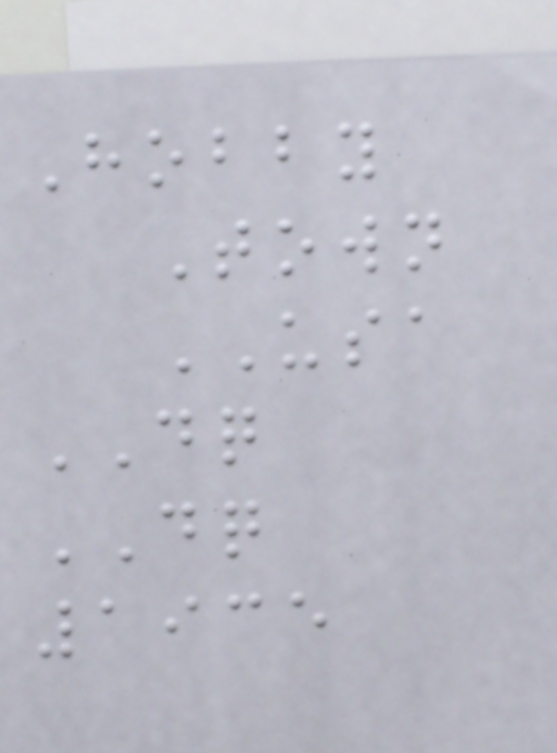Hobby
Town
USA
DQ
DQ
1935
